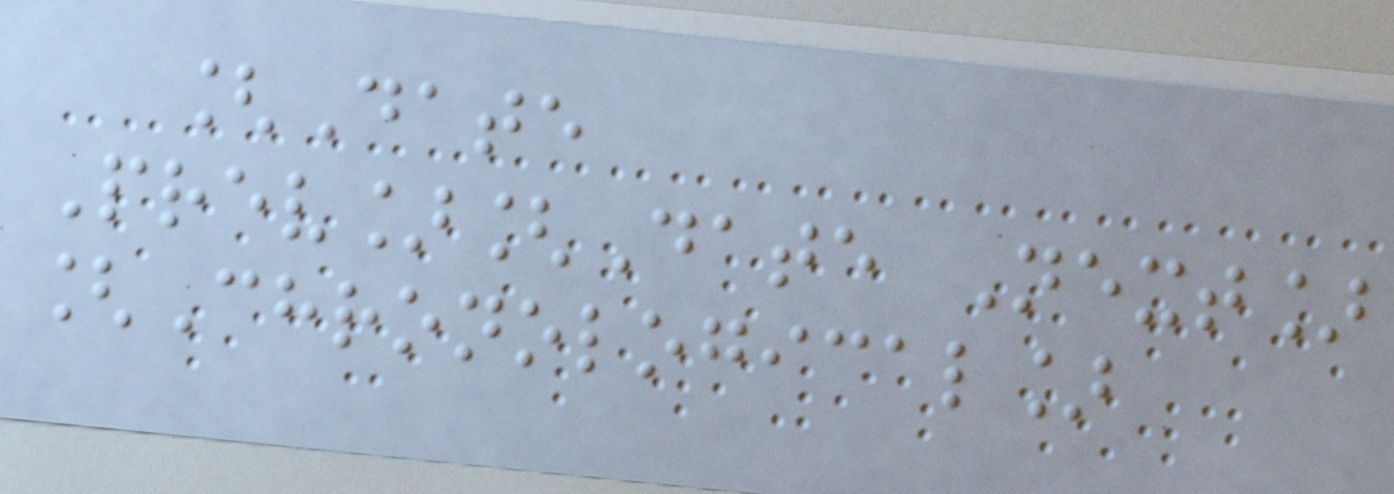[Date
Prev][Date Next]
[Chronological]
